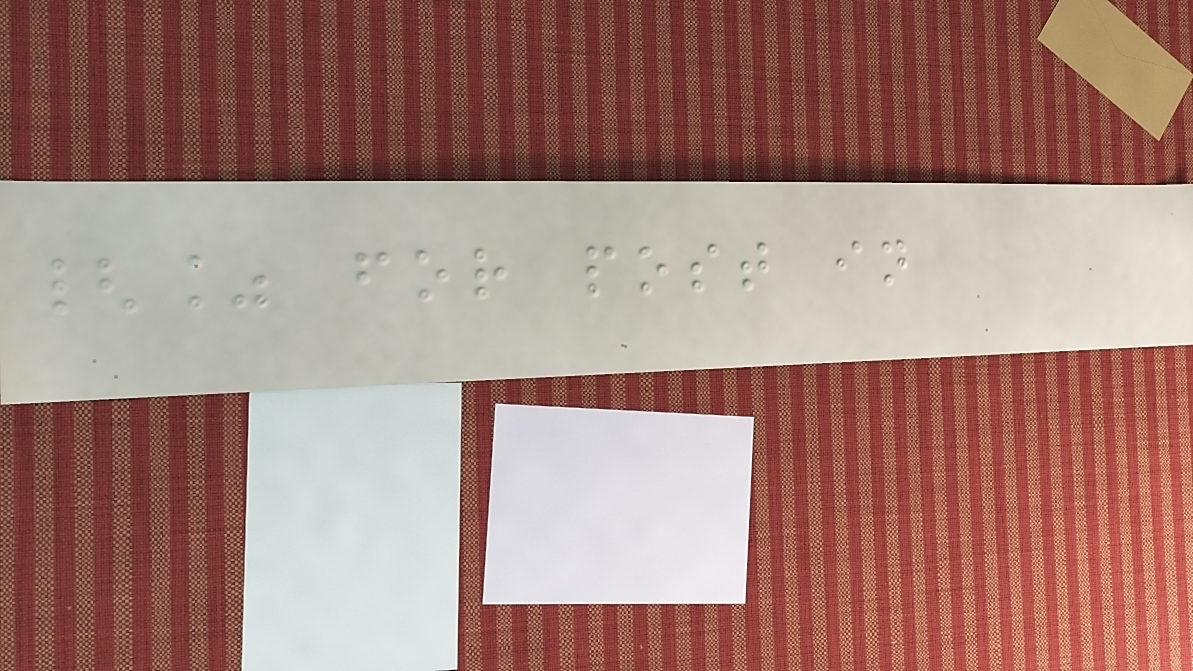{% for post in
